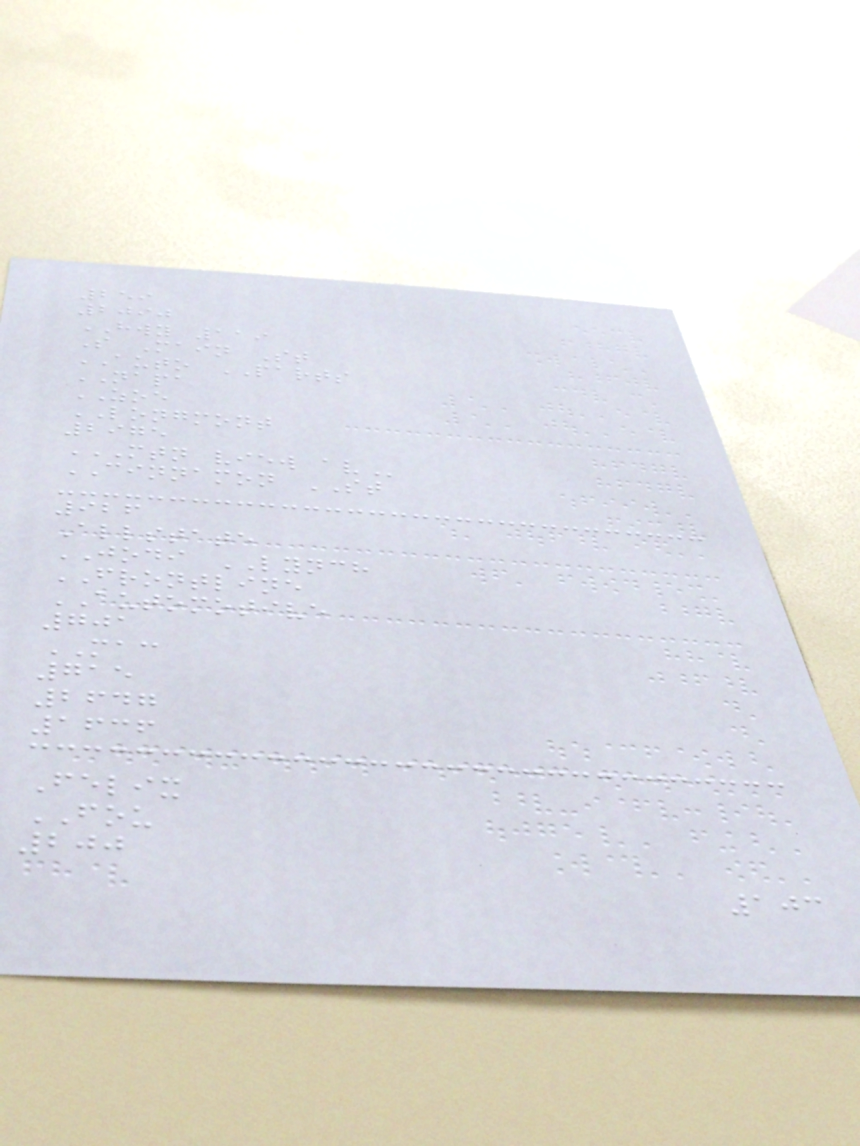259
2090
HWY 119
S Main St
AUTO PARTS
NAPA
ZOE
LONGMONT
2975
MTN VIEW AV
CINNAMON ST
926
Allstate
JODI LYNCH
FRONTLINE
AUTOMOTIVE
701
MAC
715
2647
1636
Felix
FOU
200
103
